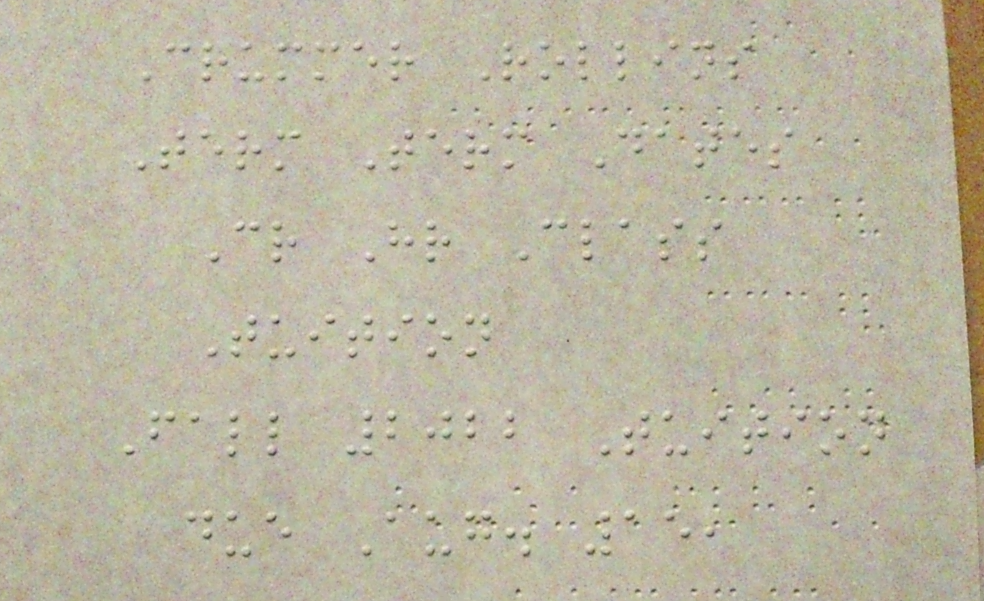Crummer Rollins
Term Term Dates
Cr Hr Class
Tuition
Fall 2022 Tuition
due Aug. 15,
